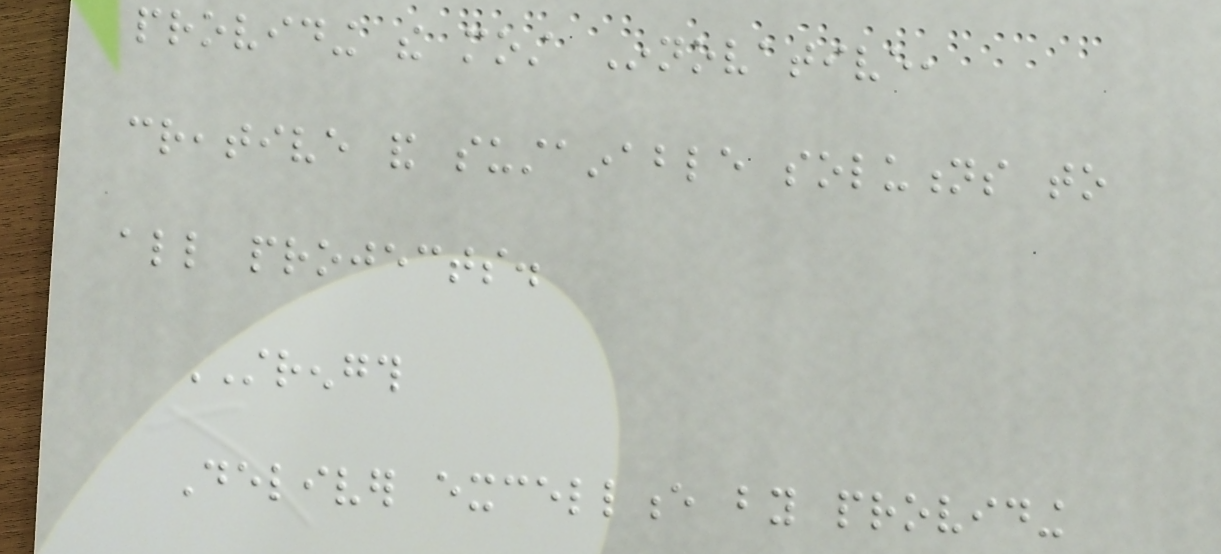providing the most Innovative,
creative and sustainable solutions to
all projects.
STRENGTH
Deliver excellence by providing
